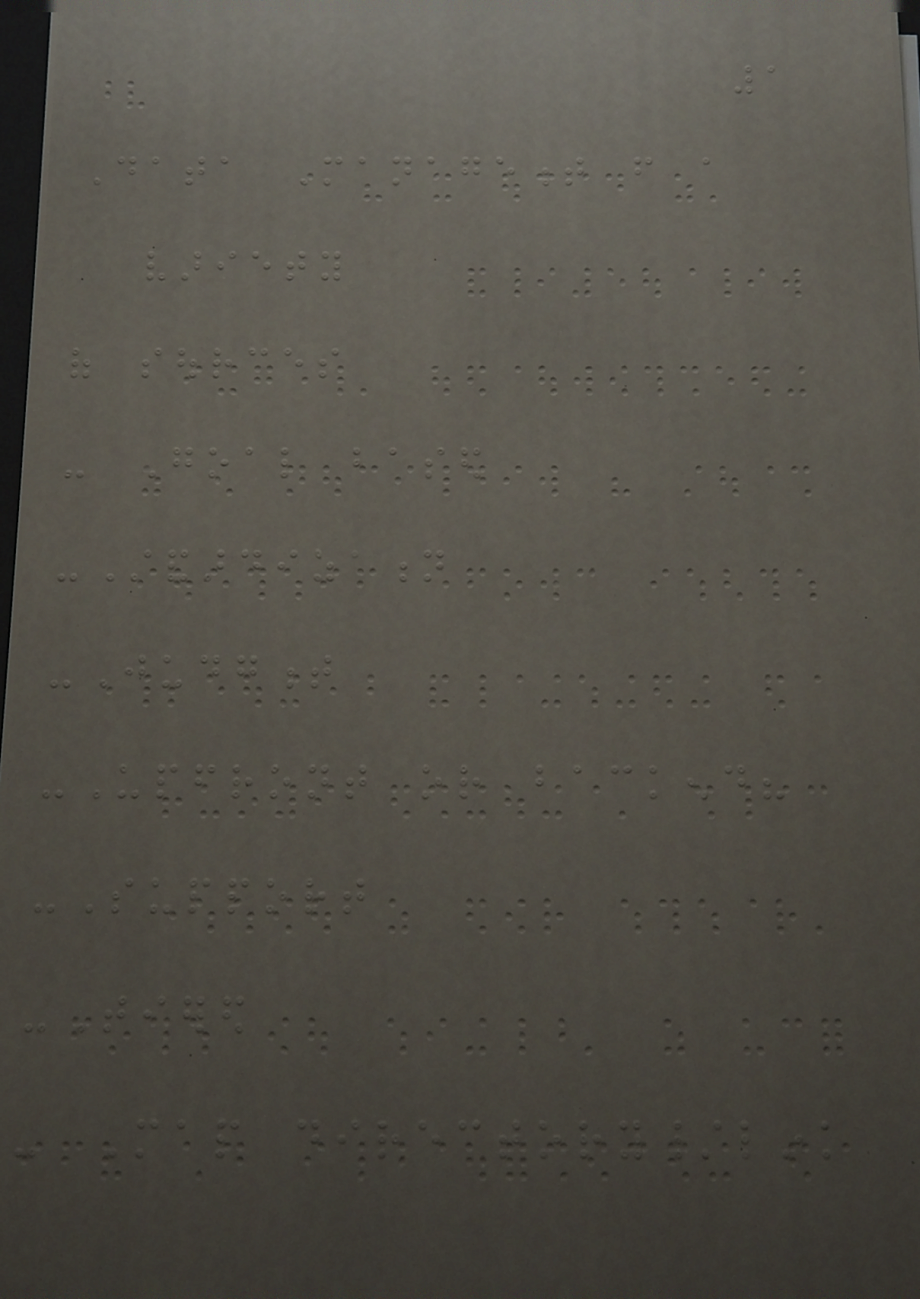1
Data Management from a
variety
of sources
- Goal based
-Standardization
-Judgment
-Upfront or backend?
-Support
-Tiered
- Map directory/link
